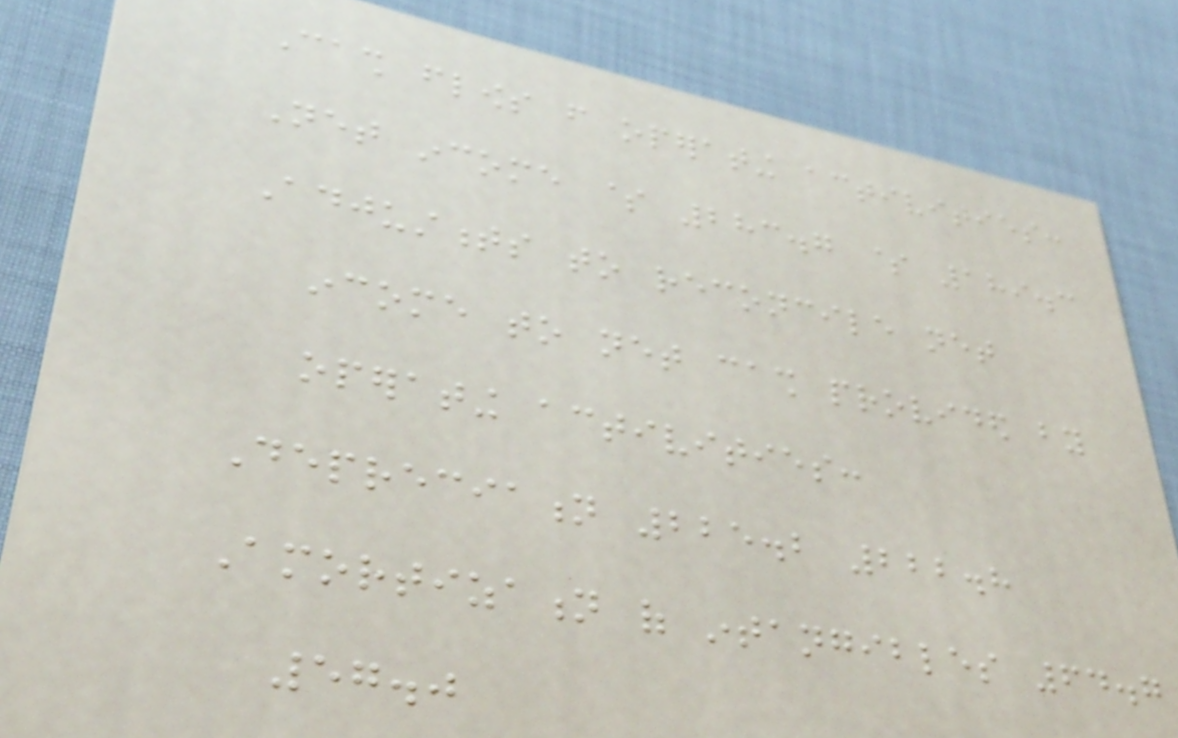Cash flows from operating activities:
Net income $ 283.7 $ 189.3
Adjustments to reconcile net
income to net cash provided by
operating activities:
Depreciation 225.2 222.8
Amortization of intangibles 64.7
57.0
